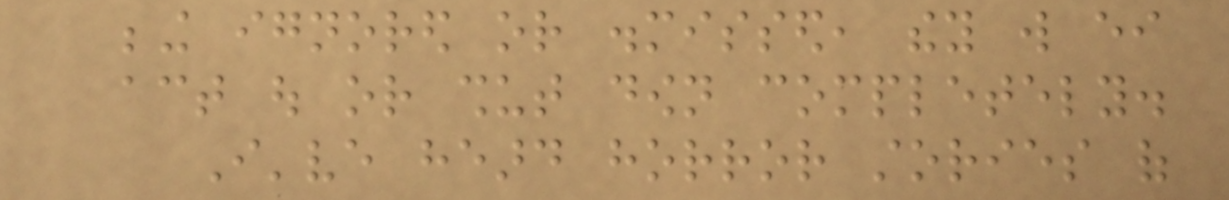being ignored or dismissed, they will either
act out or shut down completely.
I've heard horror stories of
